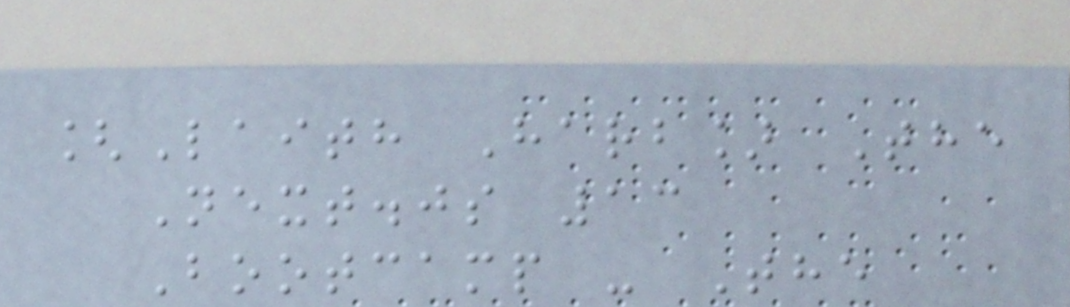[Laith Harb] The
Next.js 13
Bootcamp - The
